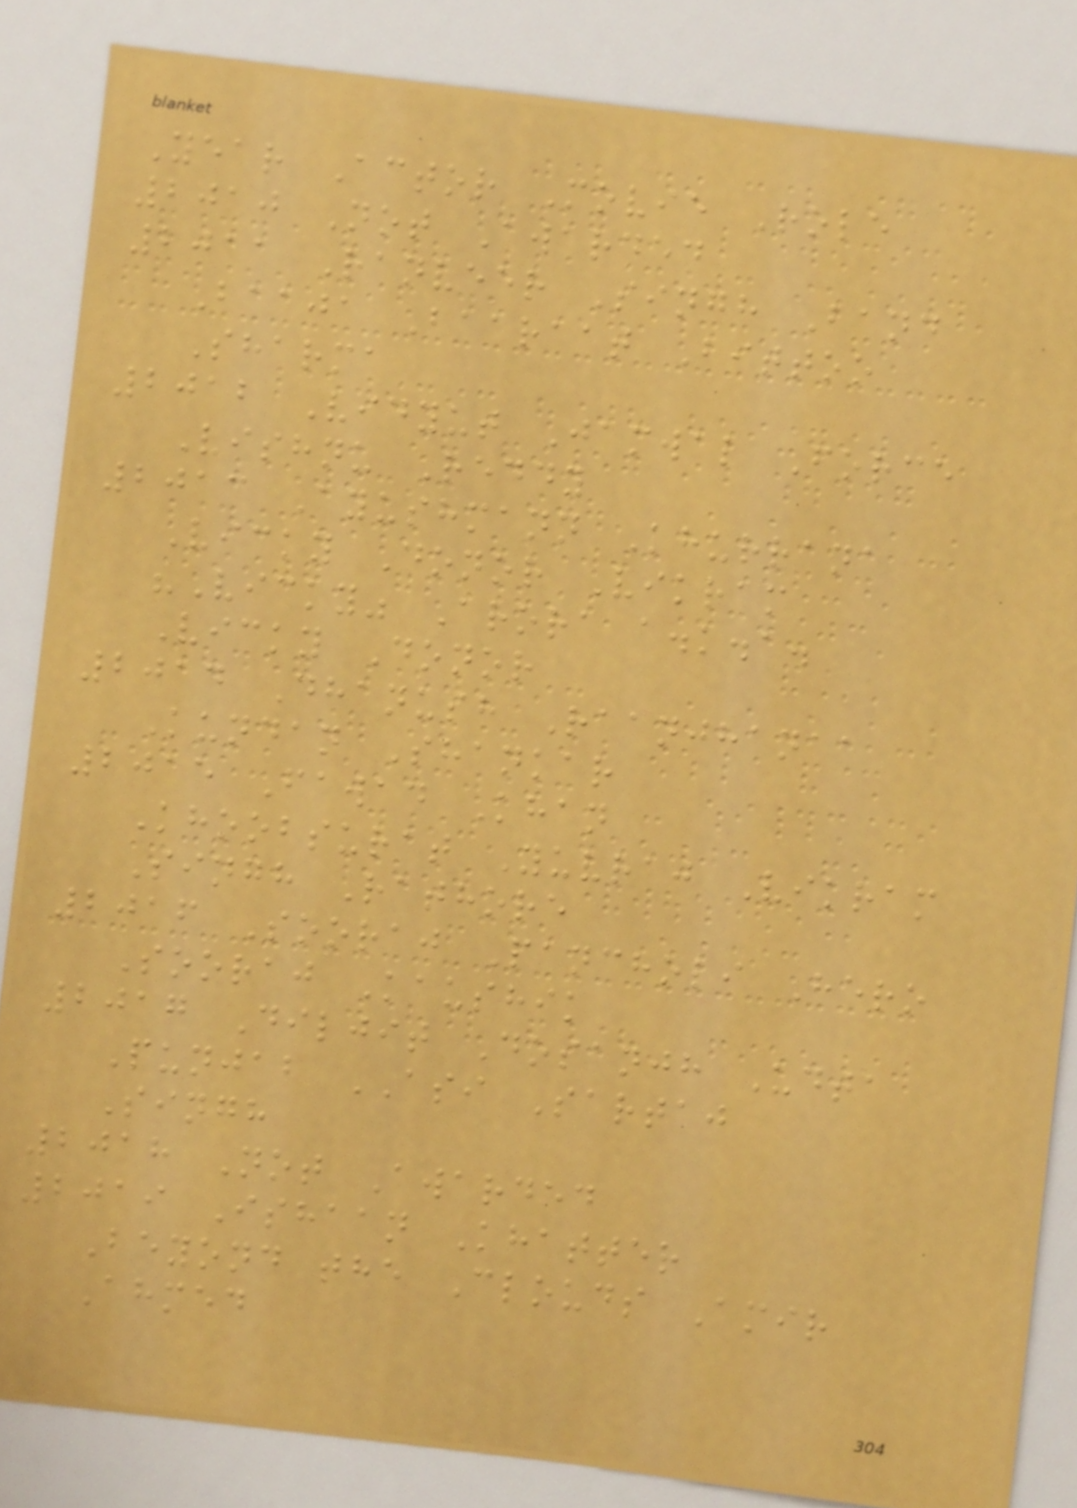Year Actor Movie Role
2010 Not Awarded
2011 Ranveer Singh Band
Baaja Baaraat Bittoo
Sharma
2012 Vidyut Jamwal Force
Vishnu Reddy
2013 Ayushmann Khurrana
Vicky Donor Vikram
"Vicky" Arora a.k.a.
Vicky Donor
2014 Dhanush Raanjhanaa
Kundan Shankar
2015 Fawad Khan
Khoobsurat Yuvraj Vikram
Singh Rathore
2016 Sooraj Pancholi Hero
Sooraj Kaushik
2017 Diljit Dosanjh Udta
Punjab ASI Sartaj
Singh
2018 Not Awarded
2019 Ishaan Khatter
Beyond the Clouds Amir
Ahmed
